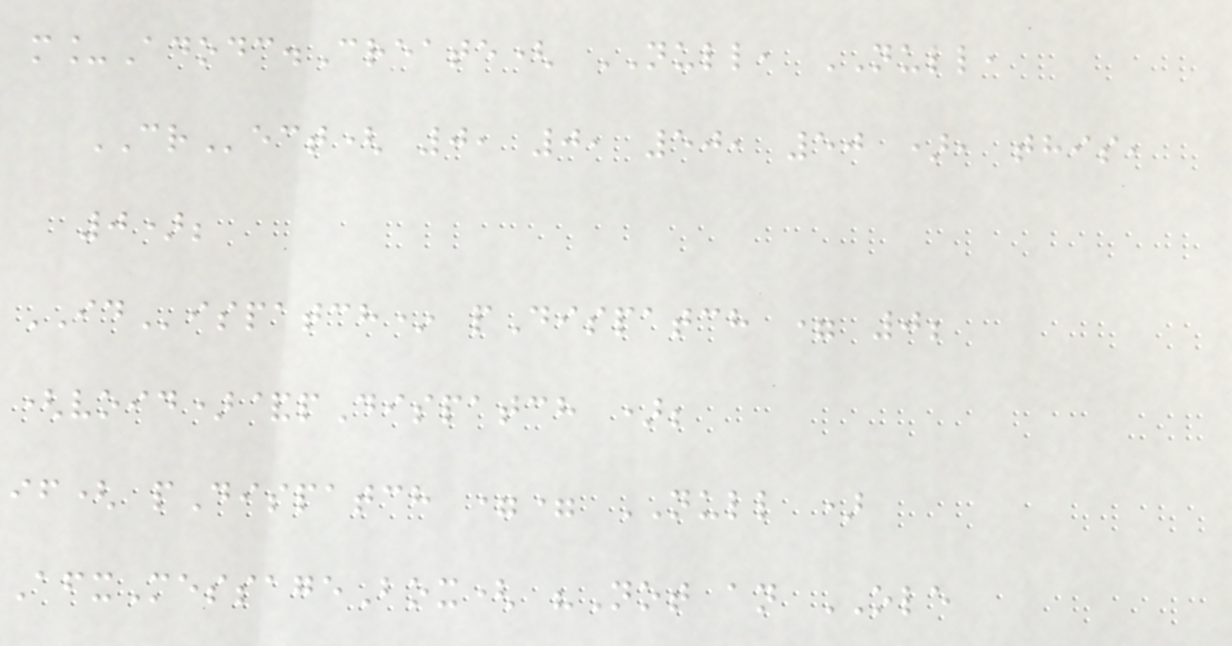m_Adodc.Create( NULL, NULL,
CRect( 0, 0, 50, 50 ), this,
0);
IDispatch* pDispatch = 0;
(void)&pDispatch );
if( pDispatch == NULL )
AfxMessageBox( "Not an OLE
